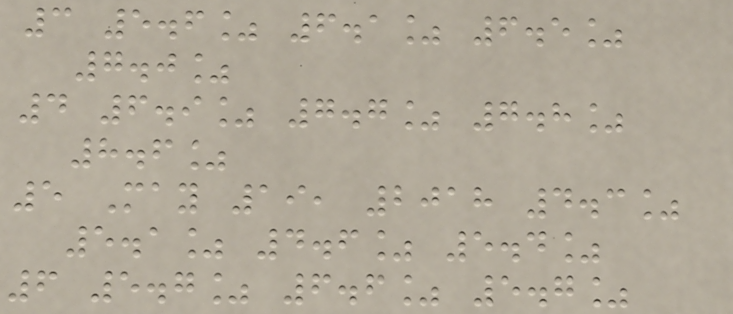3 5.6% 6.1% 6.5%
7.0%
4 6.9% 7.7% 7.8%
8.6%
5 May 19, 2018 4.3%
5.1% 4.6% 5.4%
6 5.7% 6.6% 5.7%
